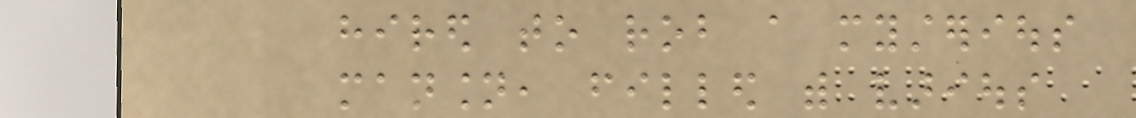hired to rob a mysterious
mansion, filled with various
